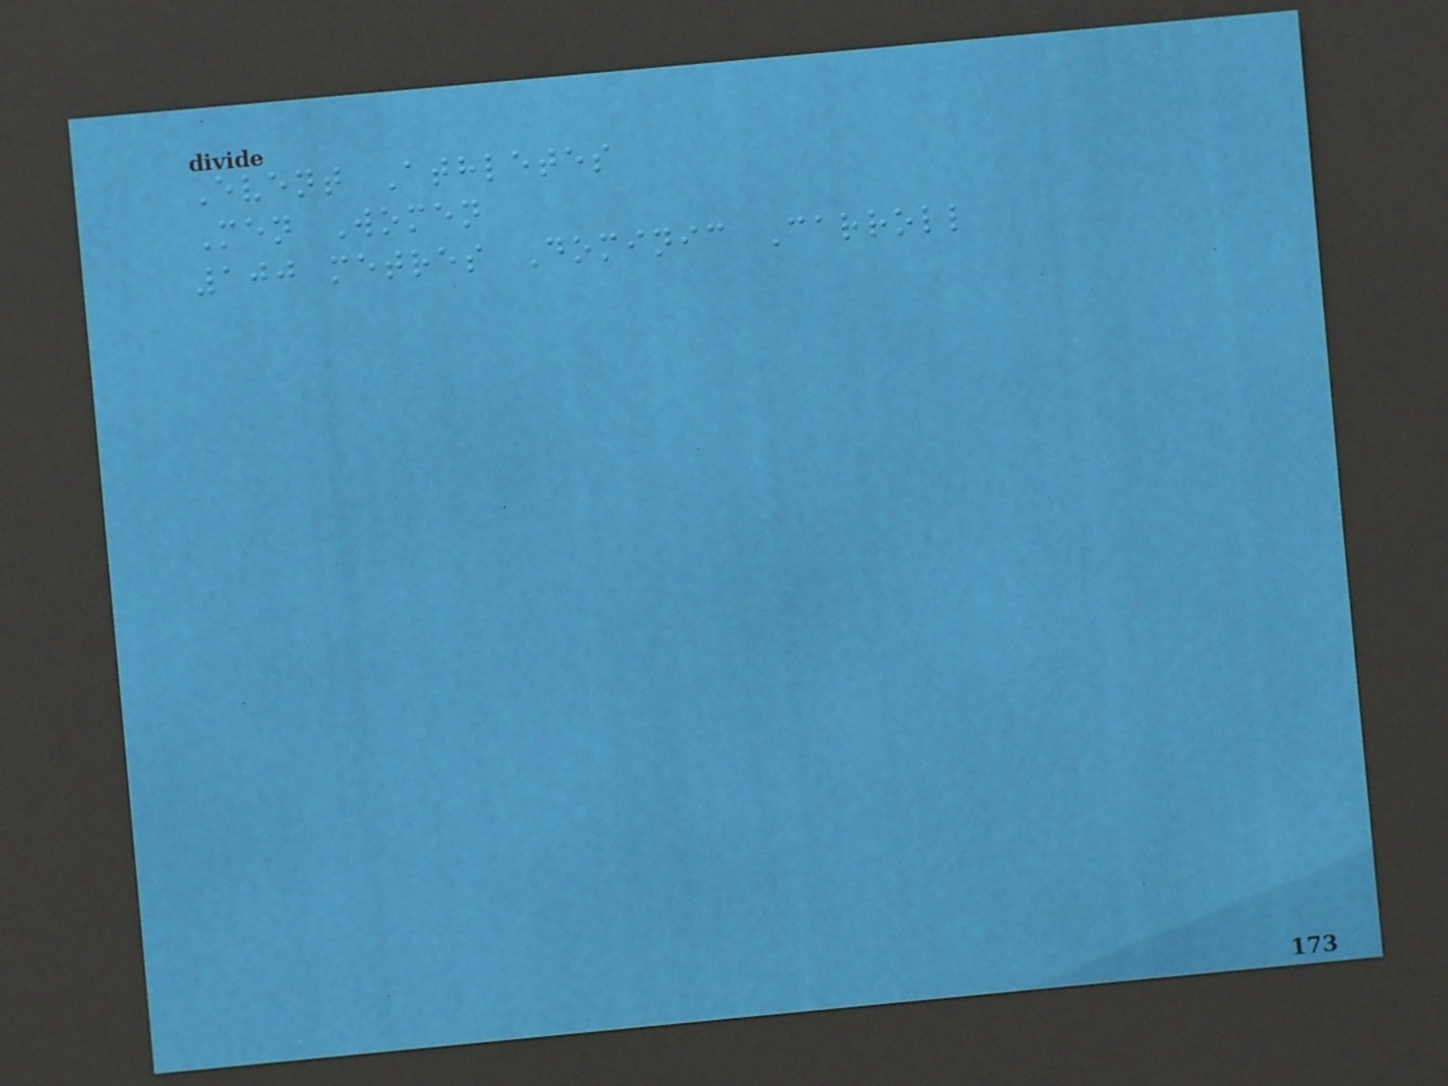Event Athletes
Men Women
100 metres Dominic Carroll
